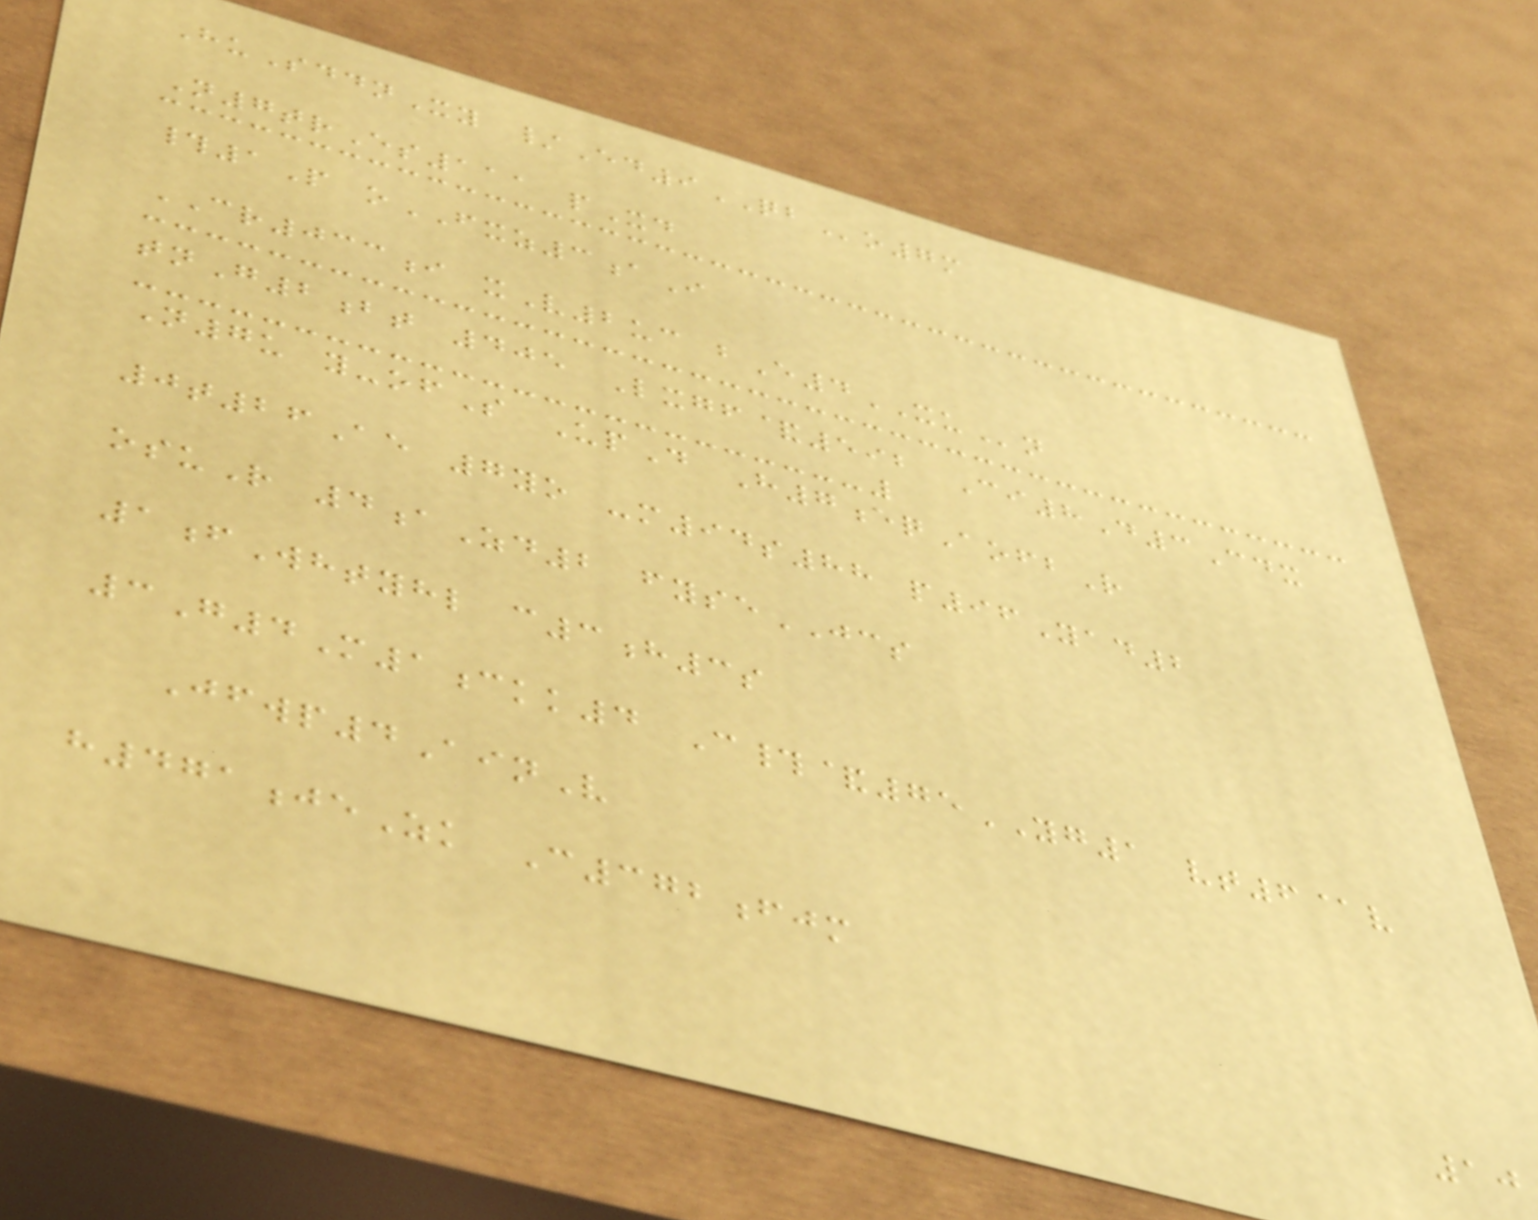HuSddnXy /Ed9QBo7m
N7trEs111 pXd
#1P oFXZ3aI
CR033i xV2uc bE4XUn
tnG2bt 405 Lxgf&592 Ci8D3Cdx
N7u y-ofS UpD H7eqAofbR
0t26Ae 7yo -m94s88 p96Yad2
osuR 4aZd2 fyseJCS
1fWhtyhl c3h3s
3G4M1ckk4 C#&75YG1 vt6@v
Jfwp4AinV
h471jeZk C372fjm
10
